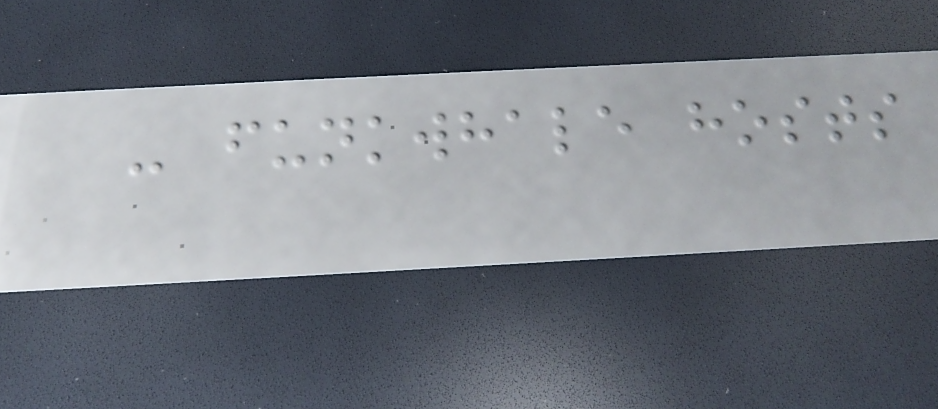- funkwhale hosts
